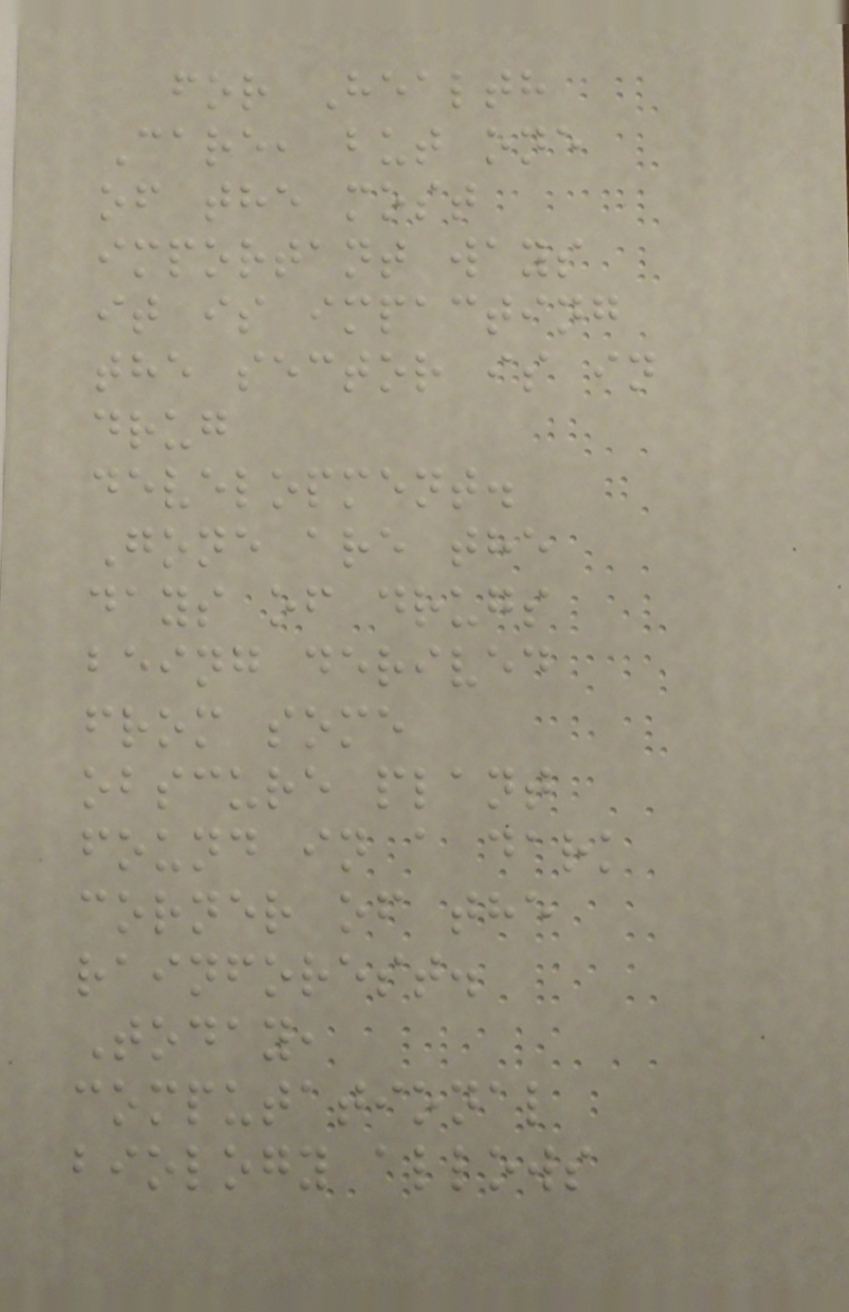for Health
Care, but one
of the most
important ways
it is impacting
the sector is in
drug
development.
Gone are the
days of drugs
being derived
from some
obscure plant
found in a dark
corner of the
rainforest.
Today,
computational
biology allows
